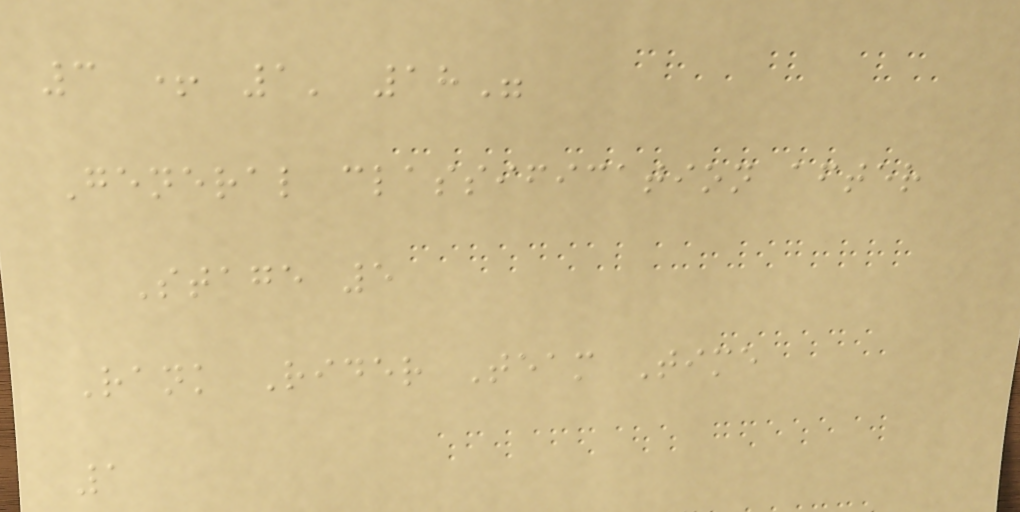3 + 1' 18"
General classification after
Stage 5
Rank Rider Team Time
1
